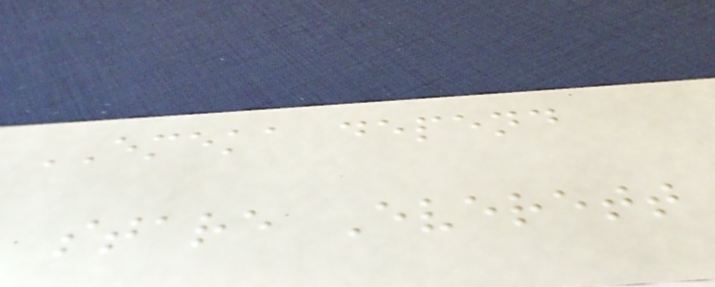EMEKA depend
stare Everett
